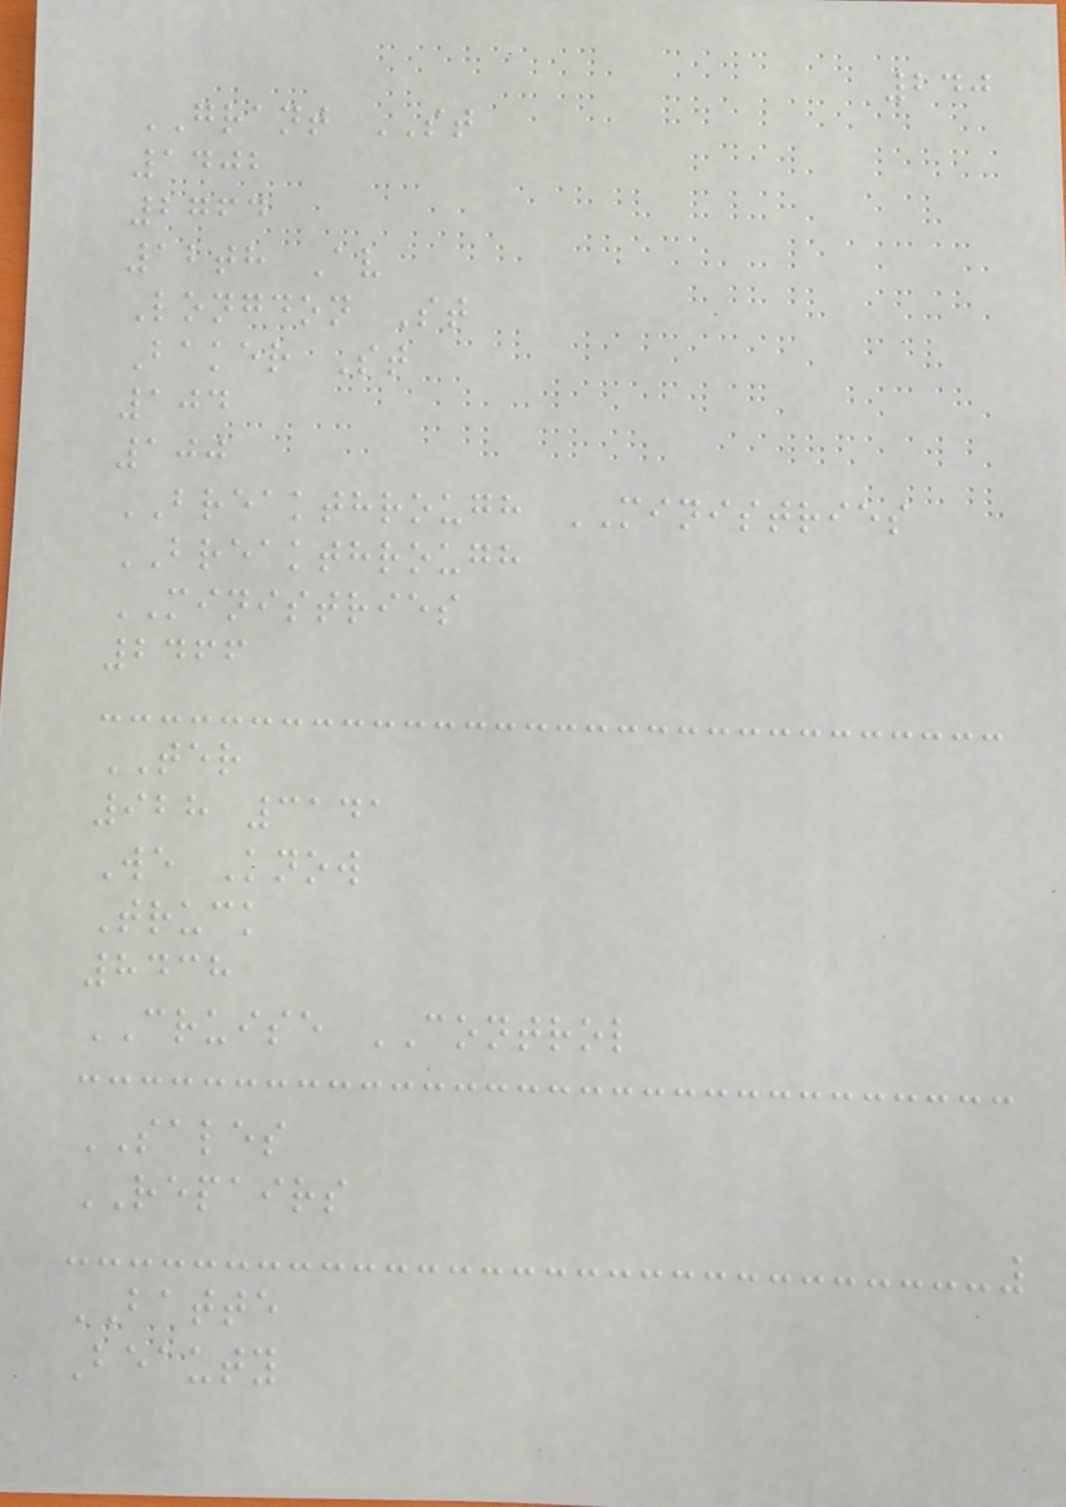240
GRANT ST
1402
2764
12th Av
Longdon St
Baker St
104
100
BREAKTHROUGH MINISTRIES
BREAKTHROUGH
MINISTRIES
2466
TER
928 3141
We Know
Truck
8438
CRUISE CONTROL
SALES
REPAIRS
BATTE
Beauty
